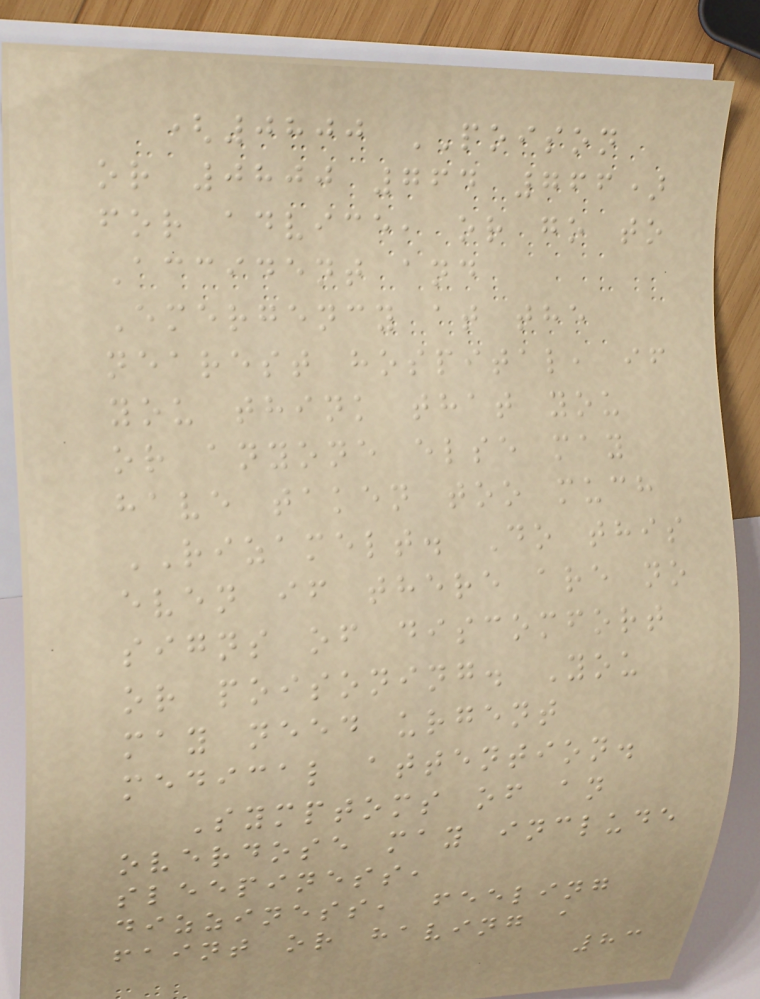(0800 POISON
or 0800 764 766)
for advice, or go to
Accident and
Emergency at the
nearest hospital, if
you think that you
or anyone else may
have taken too much
RIZAMELT. Do this
even if there are no
signs of discomfort
or poisoning. You
may need urgent
medical attention.
Symptoms of an
overdose may include
sleepiness,
dizziness, feeling
faint or having a
83
